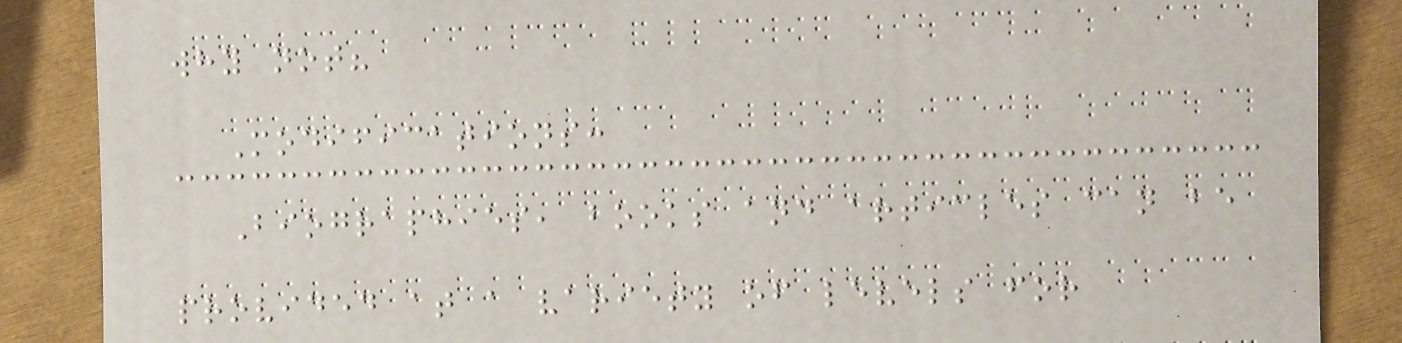why not?
Modifications:
Biographies, books and articles can be
provided at a variety of levels for
